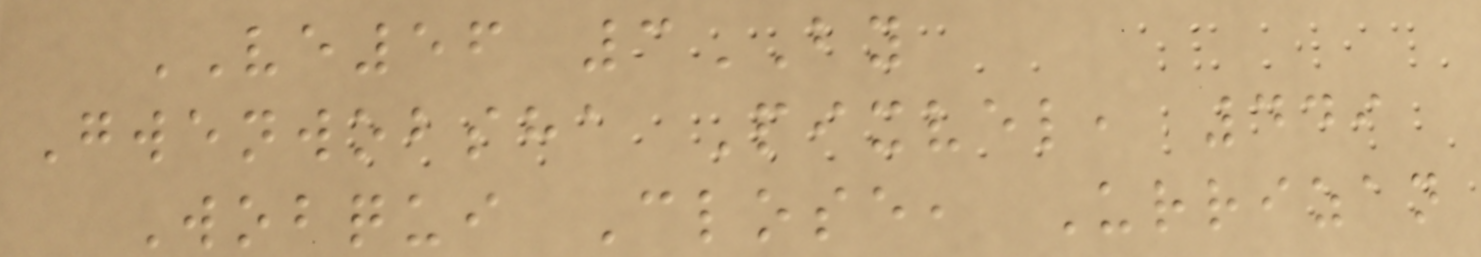VE56 3BY
Gwenwobsha Pixvel, 449
Wobqui Close, Urrizan
